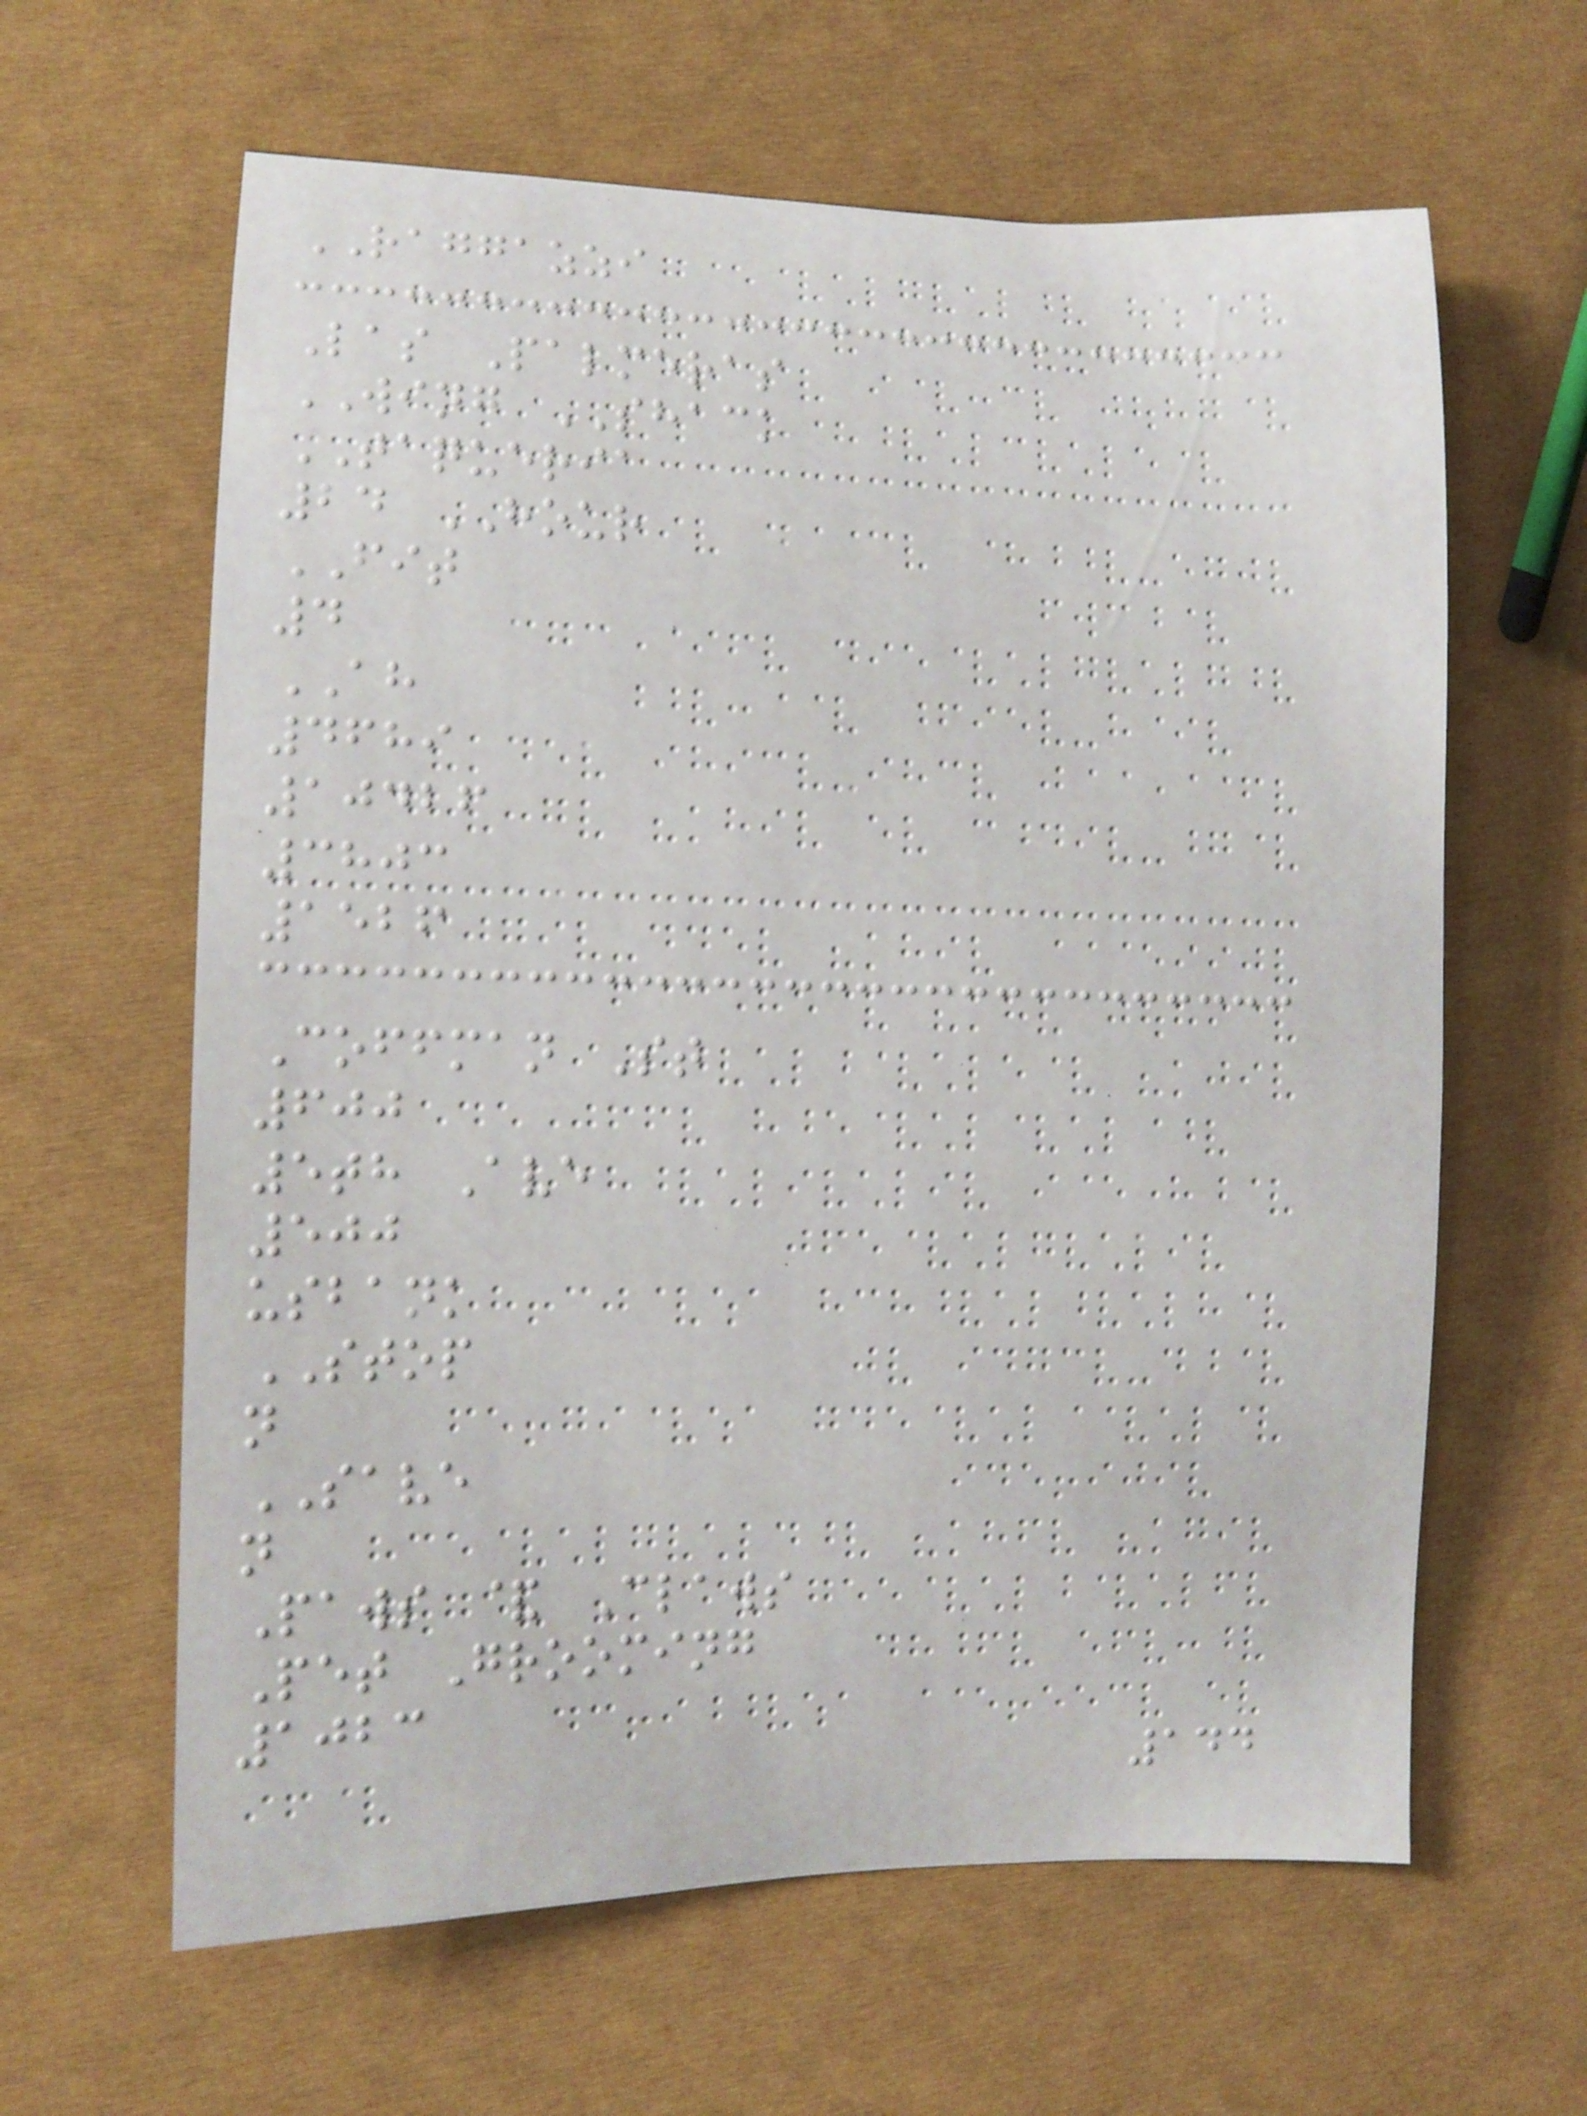RAGGAZZI
Las Palmeras
WING SHACK
TAQUERIA
24 HOUR
FIT
4
AH
4689
10426
3803
1526
Coffman St
600
5th Ave
500
usbank
STOP
n
SAVE
n
Paws & Claws
Pet Grooming
1023
144
